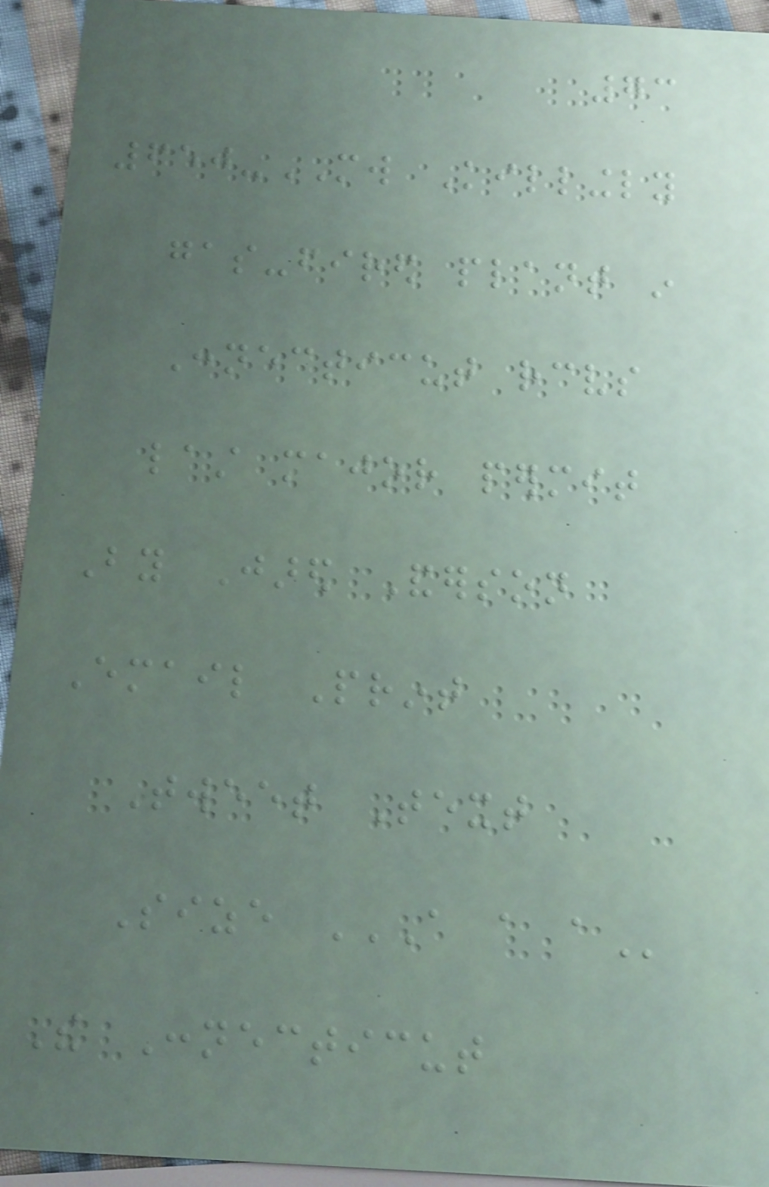73
650-MW Killingly
gas-fired plant in
Connecticut receives
last major permit
By Jared Anderson
Email Print
Tweet Text
Size A A A
The Connecticut
